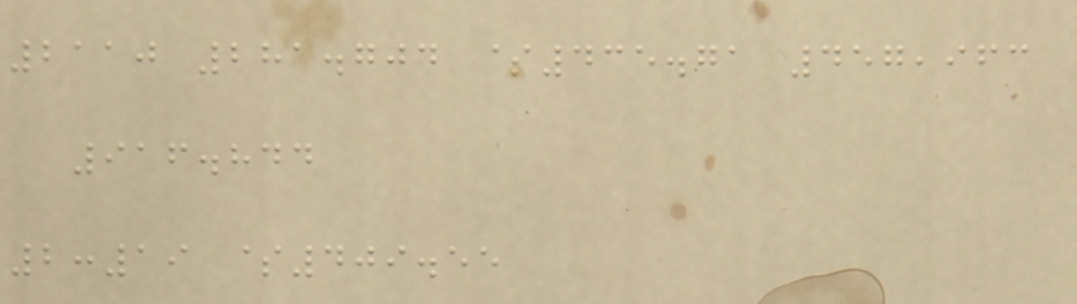2110 281.704 $435.71 457,963
916.844
2:19 $409.55
